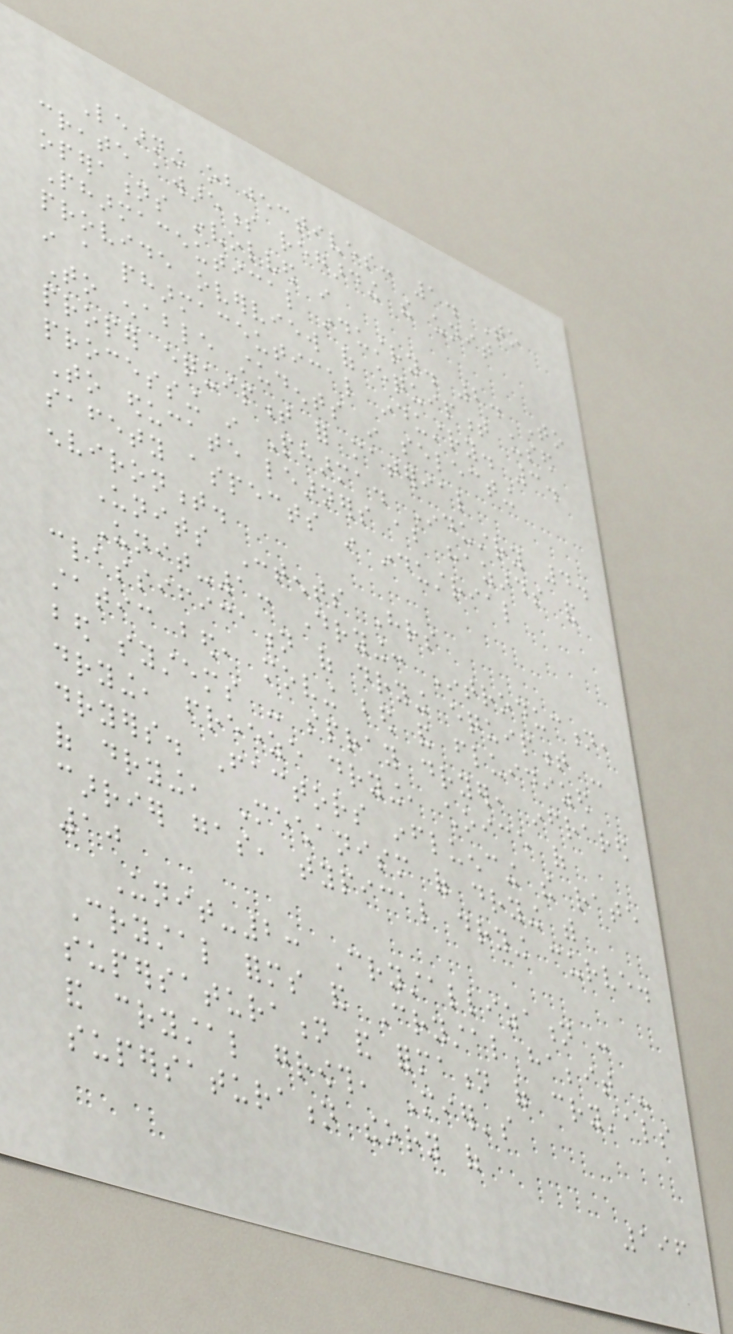Learning objectives: 1. To
create awareness regarding the unit
operations involved in
Pharmaceutical industry. 2. To
provide overview of equipment used
in a pharmaceutical industry. 3.
To enable students in selecting
proper equipment for material
processing in Pharma. Industry 4.
To educate learners about hazards and
safety aspects in industrial
environment.
Units Contents Hrs
Unit-1: Drying: Introduction,
classification of drying equipment -
static bed, moving bed and fluidized
bed systems - spray dryer, infrared
drying, freeze drying, choice of
dryers. Factors influencing the rate
of drying, Mechanism of drying with
carrier gas, typical drying curve.
10
Unit-2: Crystallization :
Crystal forms and Crystal habbit -
supersaturation and formation of crystals
and crystal growth, Mier's
supersaturation theory of
196
